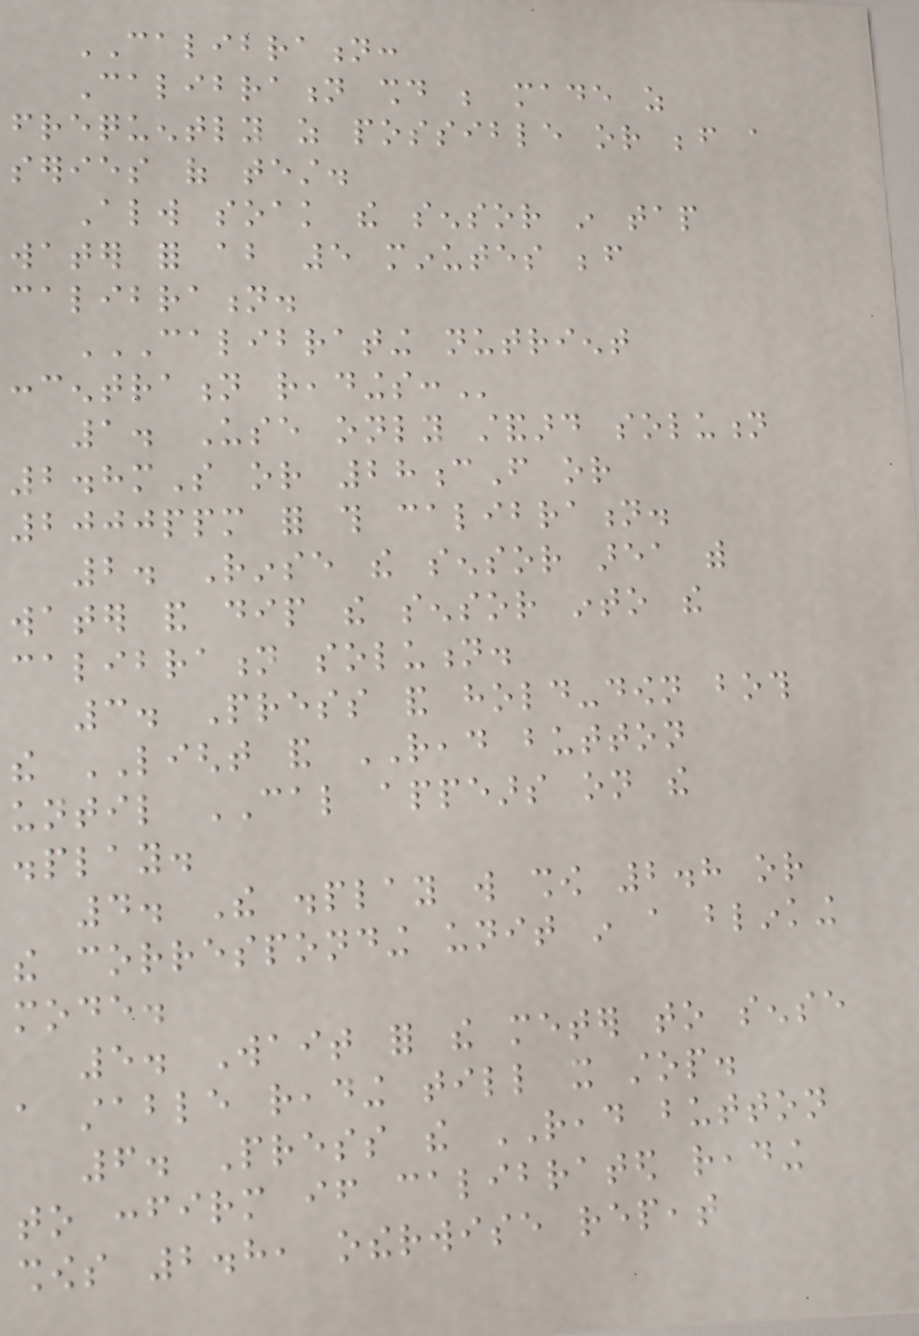CALIBRATION:
Calibration should be made as
frequently as possible or before a
series of test.
Always soak the sensor in tap
water for about 5 minutes before
calibration.
CALIBRATING NUTRIENT
CONCENTRATION READINGS:
1. Use only standard solution
2.8mS or 28cF or
2000ppm for this calibration.
2. Rinse the sensor area with
water and dip the sensor into the
calibration solution.
3. Press and hold-down both
the LIGHT and READ button
until CAL appears on the
display.
4. The display will show 2.8 or
the corresponding unit in a blinking
mode.
5. Wait for the meter to sense
a stable reading till it stop.
6. Press the READ button
to confirm if calibrated reading
shows 2.8, otherwise repeat
